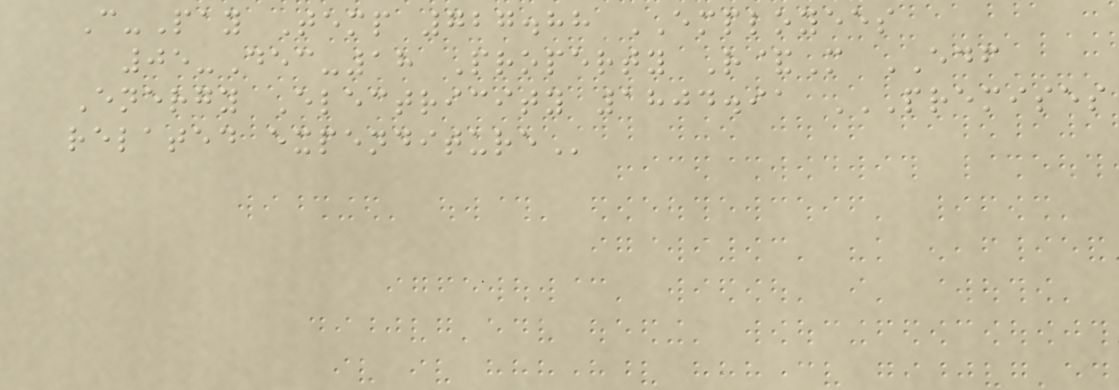C-Pay Temp 727.88 EMPLOYEES
05-Dec-18 Property R&M EDF
Energy Electricity 1804.91 PREMISES
RELATED EXPENDITURE
